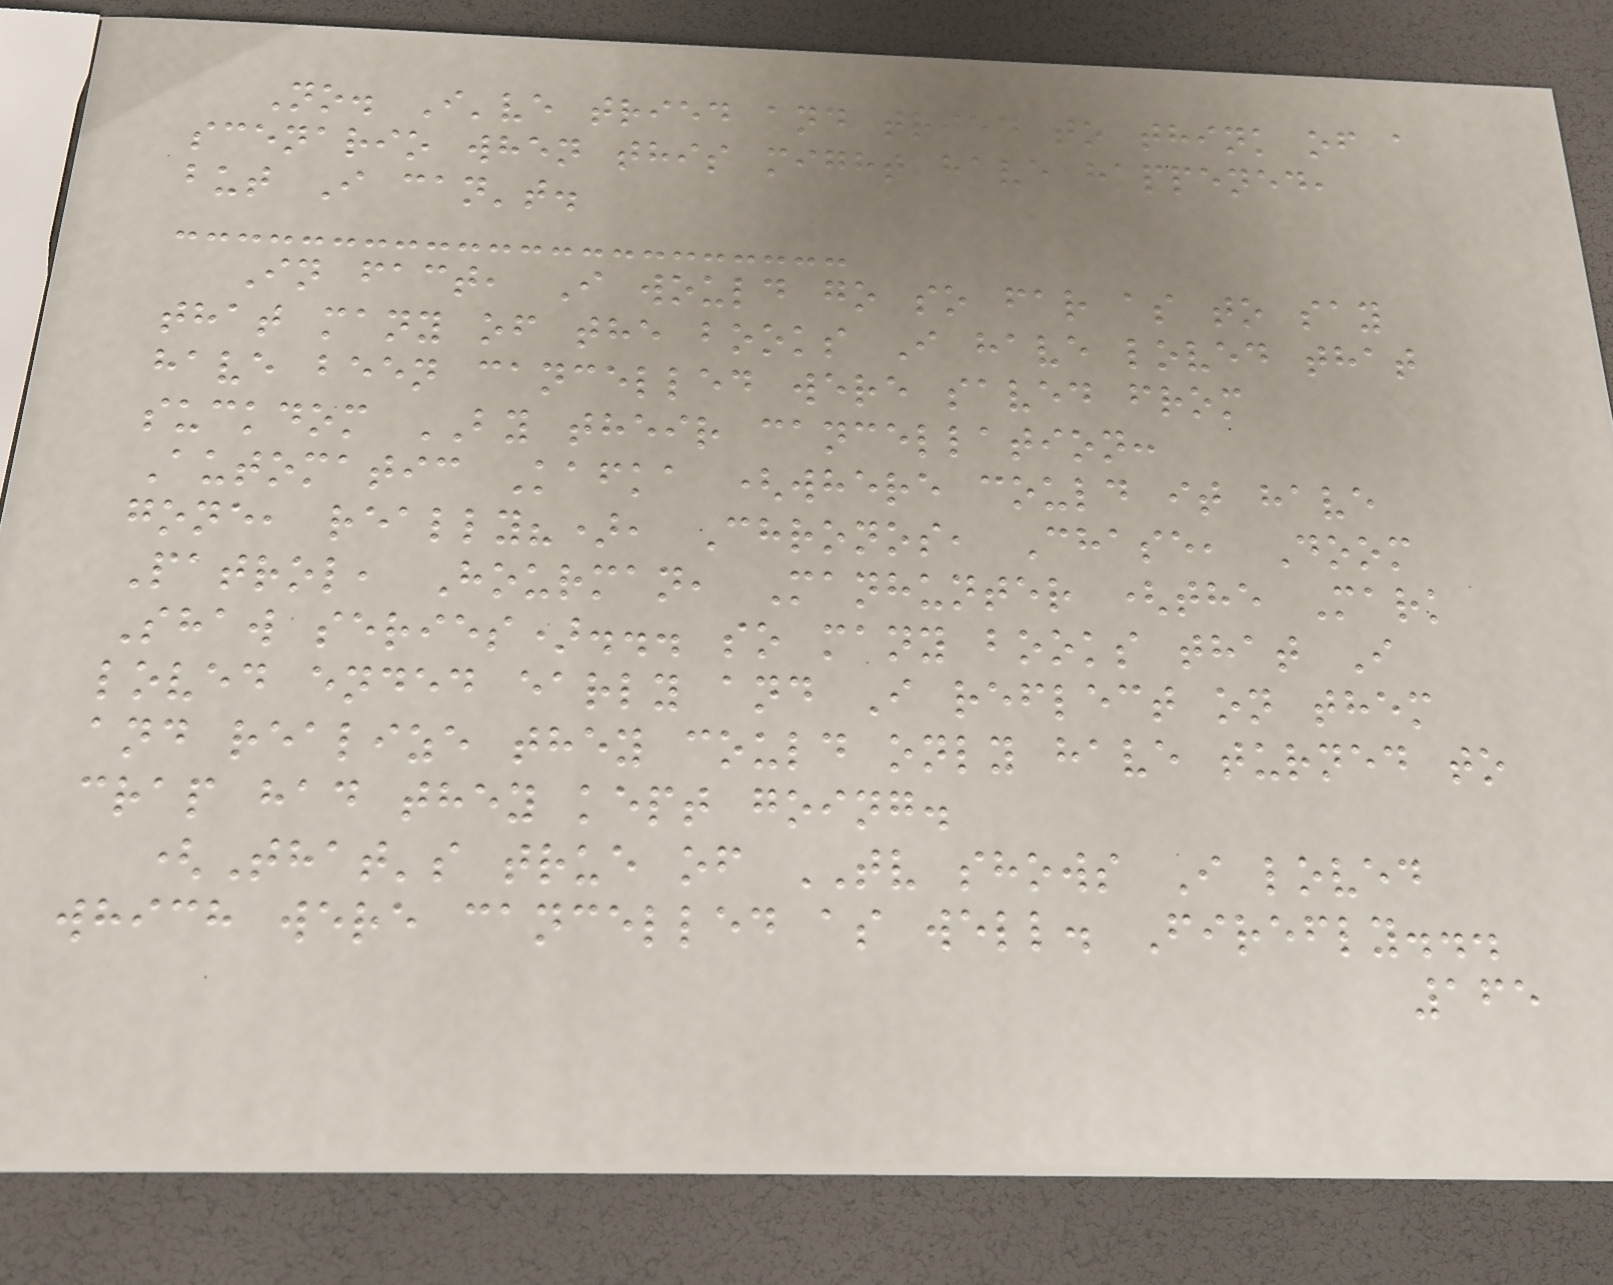No. I've tried and tried to think of a
scenario when this might have happened,
but I can't.
In fact, I would go so far as to say
that many of the books I have loved that
have been cancelled were saved from
suckdom BY their cancellation:
Automatic Kafka (where could it have
gone, really?), Chronos, Chase, Doom
Patrol, Hourman, Manhunter (the Mark
Shaw series)... so many books that I
loved ended early and I reflect on them
and realize they could only have turned to
crap had they kept going.
(That's true of TV shows I loved
which were cancelled as well. Firefly...
165
